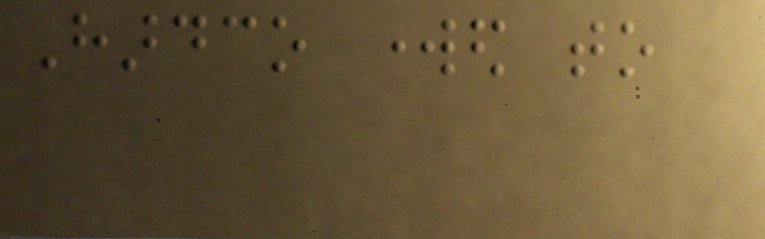Hardco worked to
